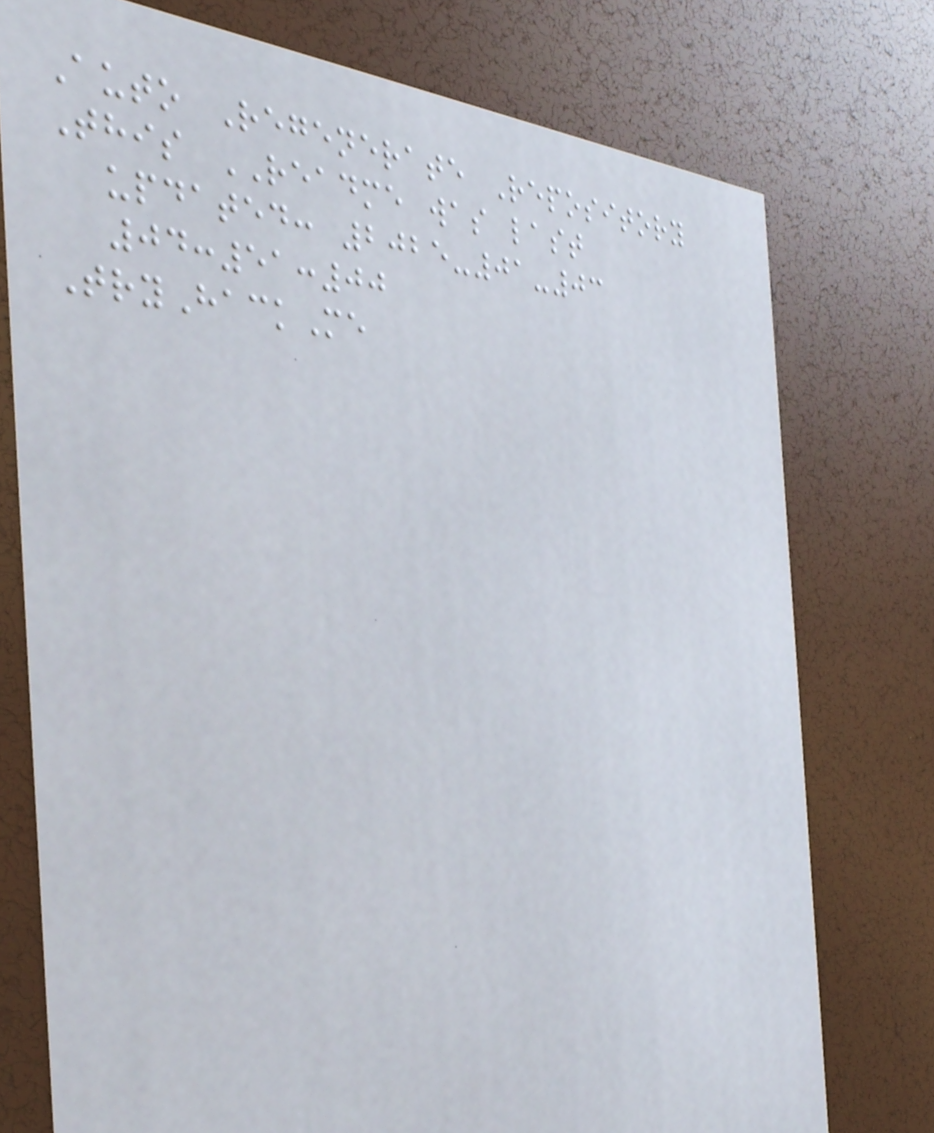Auto Regenerate Repository
This README was last
updated: 2025-01-03
04:51:00
TryHackMe
